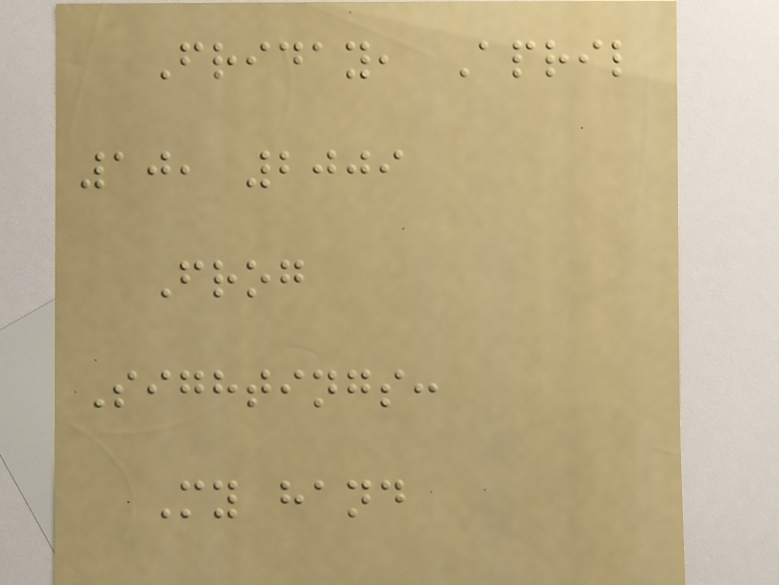Friday, April
10, 2009
Frog
Sightings:
My hand
